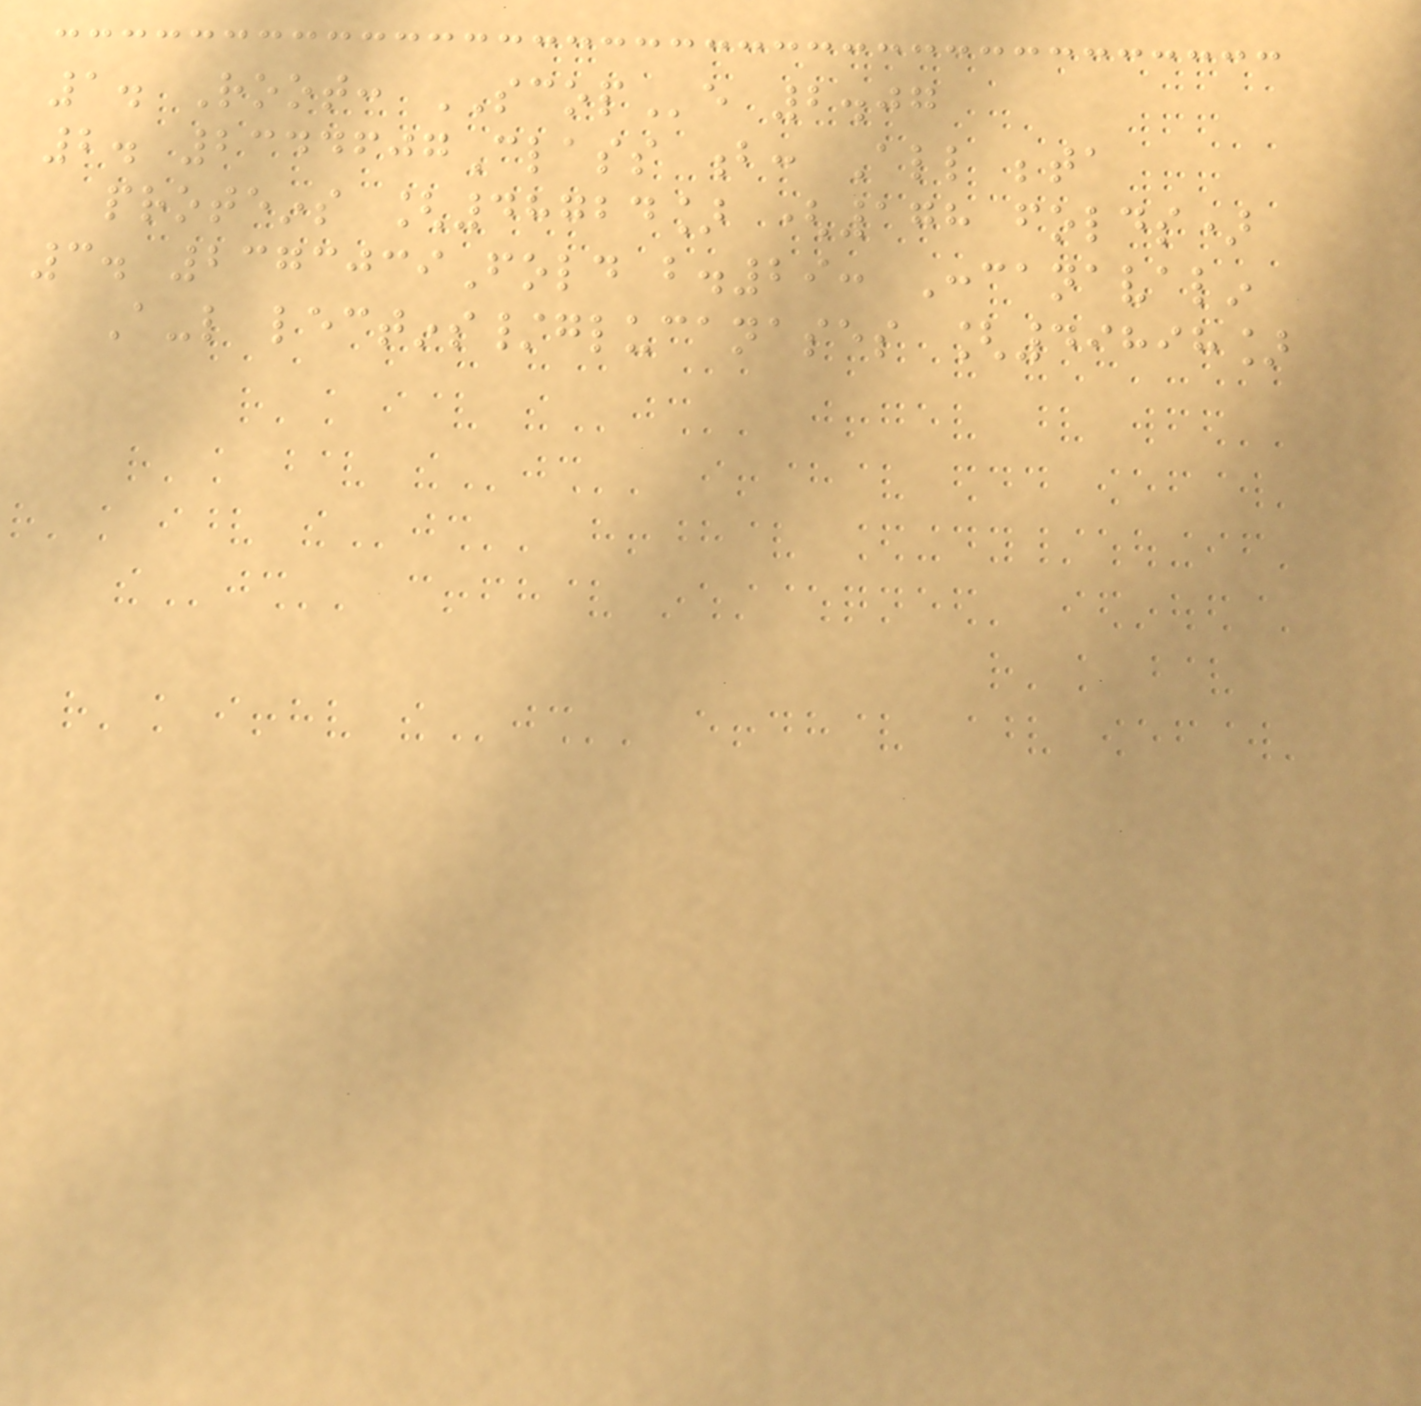1. Root: SCOPe 2.07
2. 2344607Class b: All beta
proteins [48724] (178 folds)
3. 2373039Fold b.29: Concanavalin
A-like lectins/glucanases [49898]
